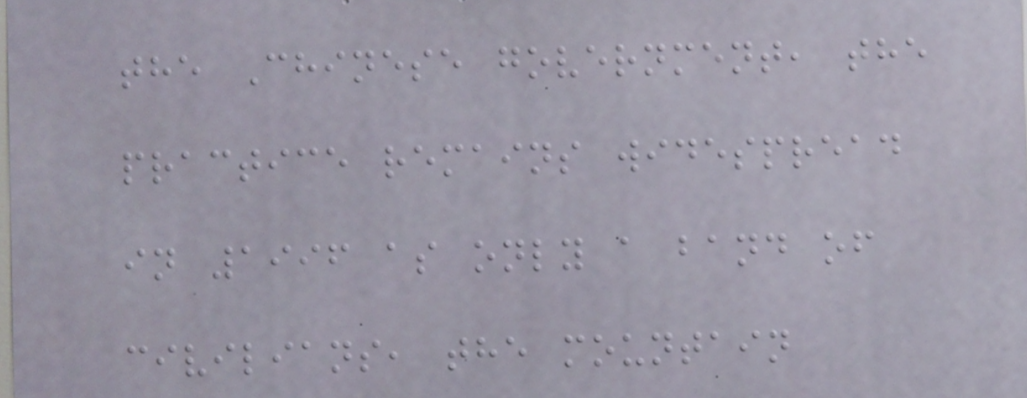the Chinese government, the
practice remains widespread
in 1996 as only a band of
civilians, the mountain
